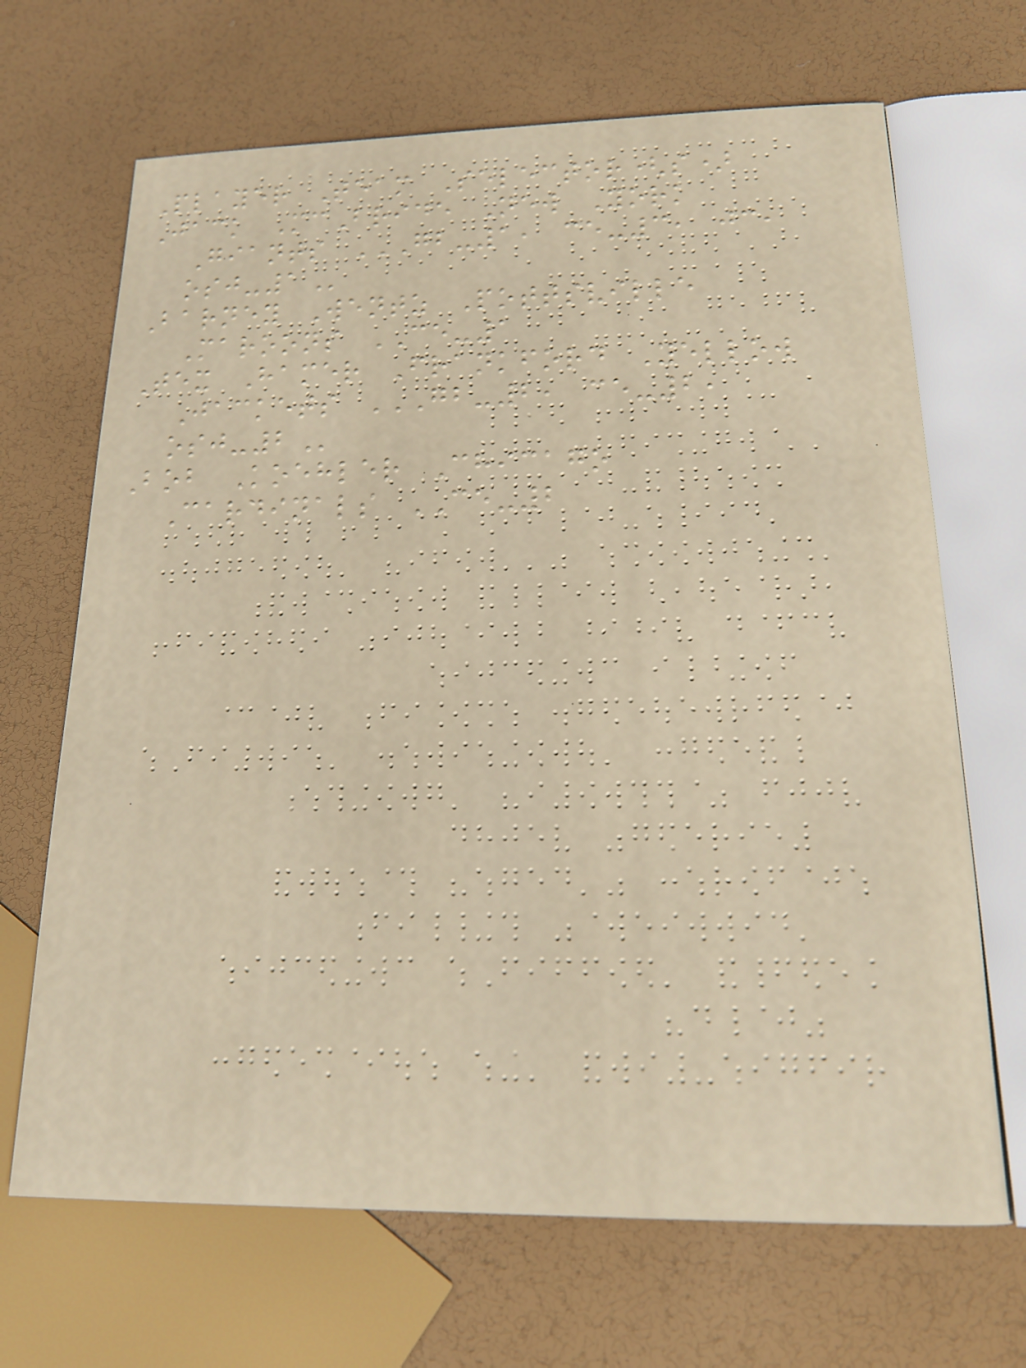Player Team Selector(s)
Jack McBride New York
Giants GB-1, CE-3, JC,
OSJ-1
Barney Wentz Pottsville
Maroons CE-1
Tex Hamer Frankford Yellow
Jackets GB-2, CE-2,
OSJ-2
Bob Koehler Chicago
Cardinals CE-2
